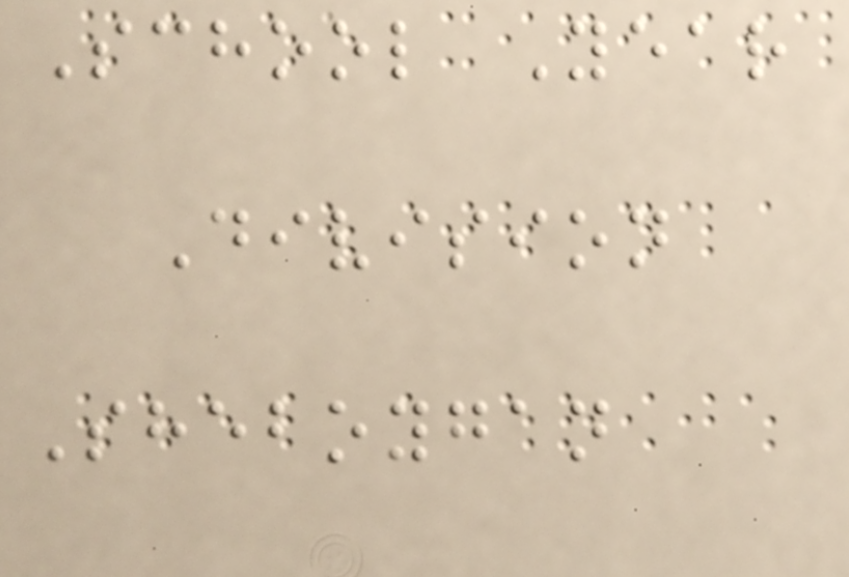School Year
Division
Sheboygan
